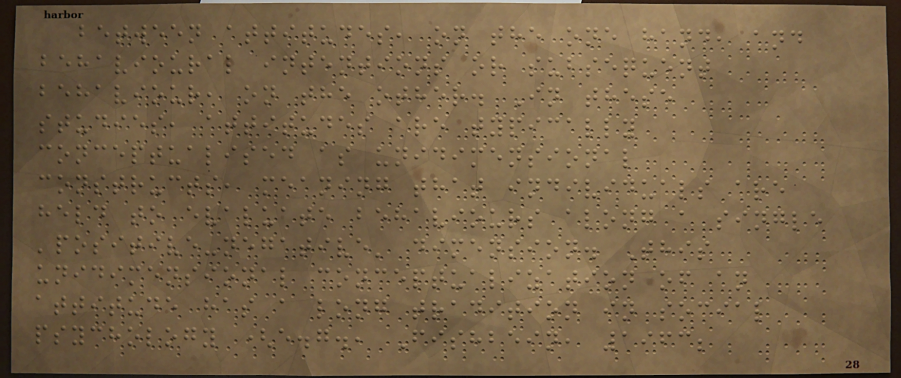between attitudes, on the one hand, and
behavioural intentions or subsequent
behaviour, on the other. In these
studies, attitudes are typically
conceptualised as unidimensional
constructs, meaning that individuals are
held to evaluate behaviours along a single
'positive-negative' dimension. This
unidimensional conceptualization of an
attitude has a long tradition in social
psychology (e.g., Fishbein, 1963;
